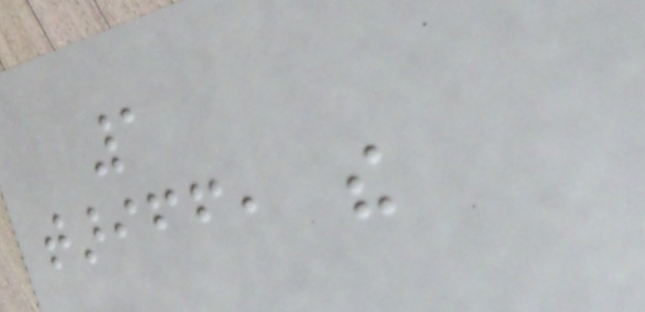1
tariff, the
